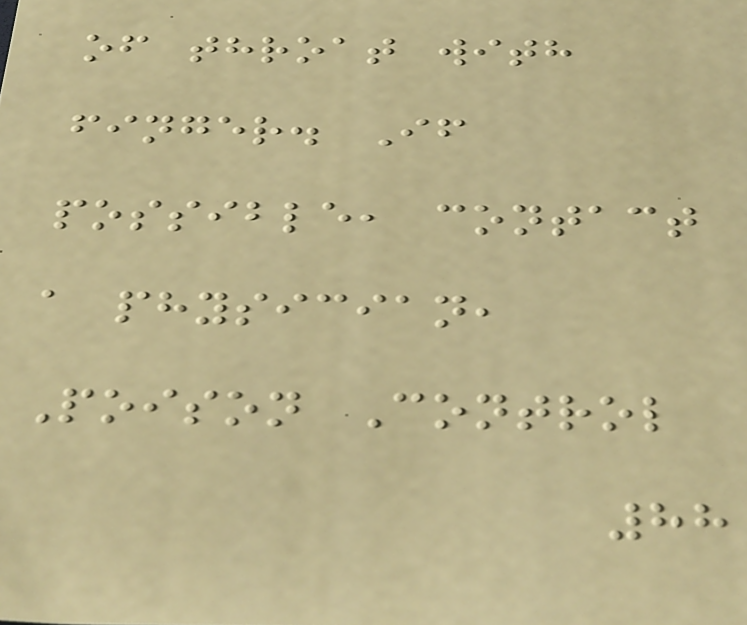of throat with
finger. If
possible, contact
a physician,
Poison Control
88
